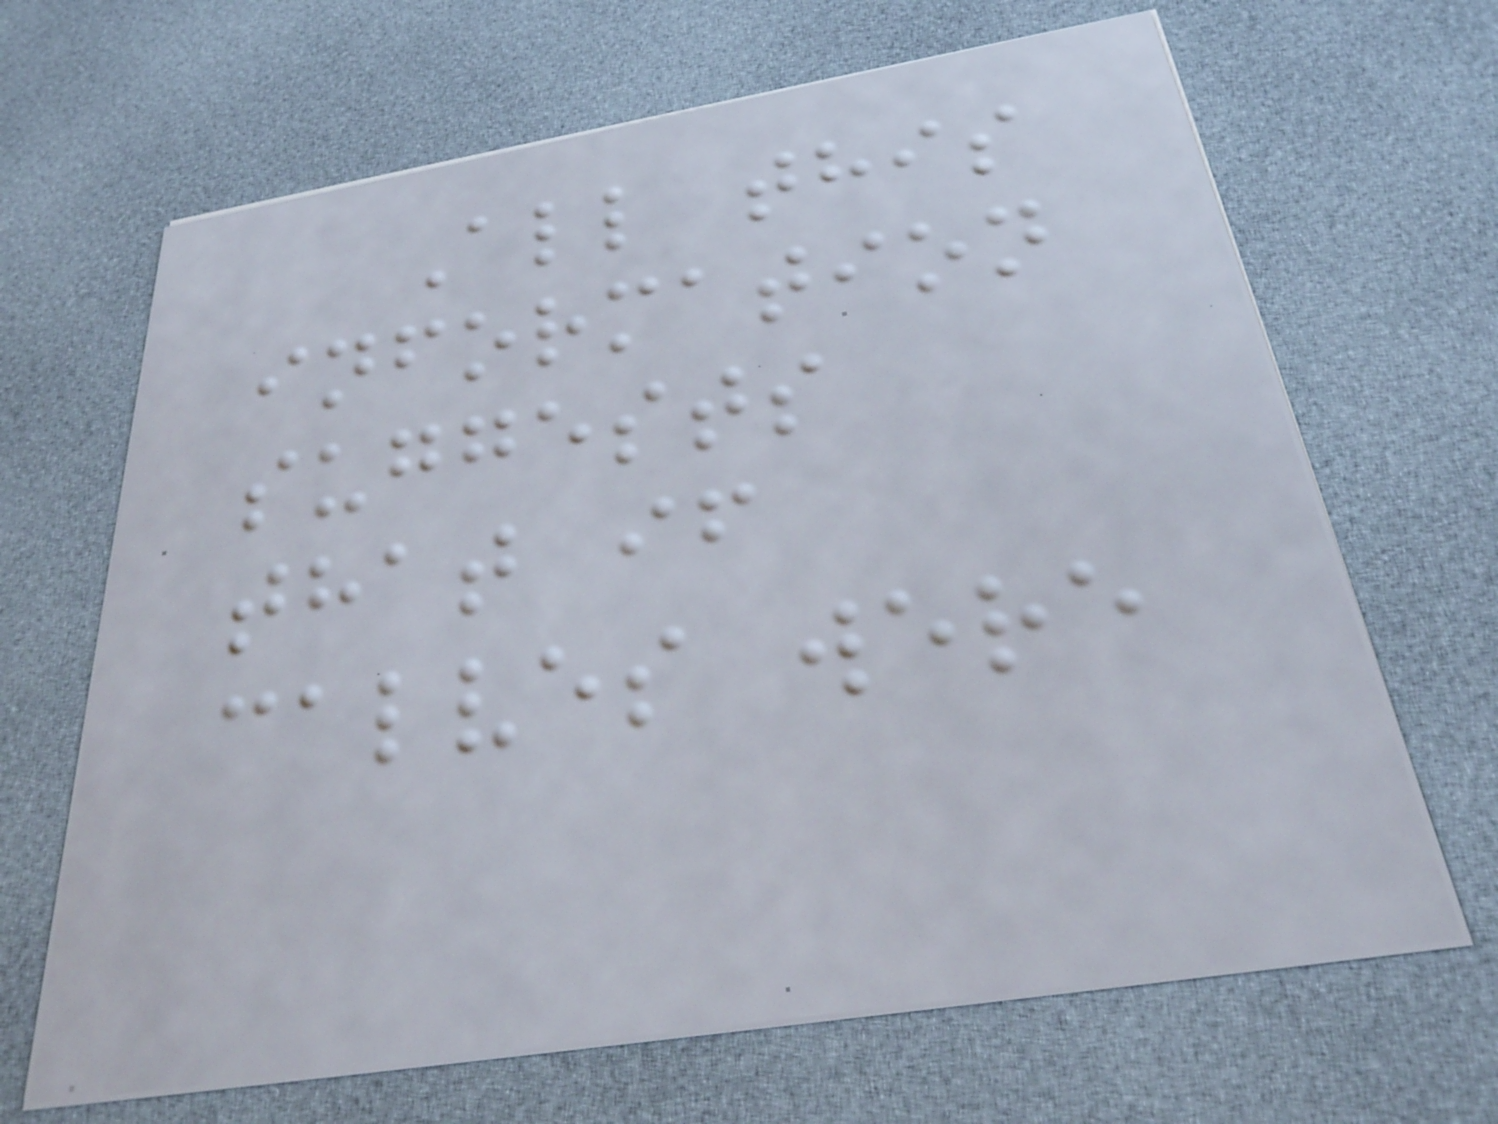All this
information
suggests
that if
calves were
